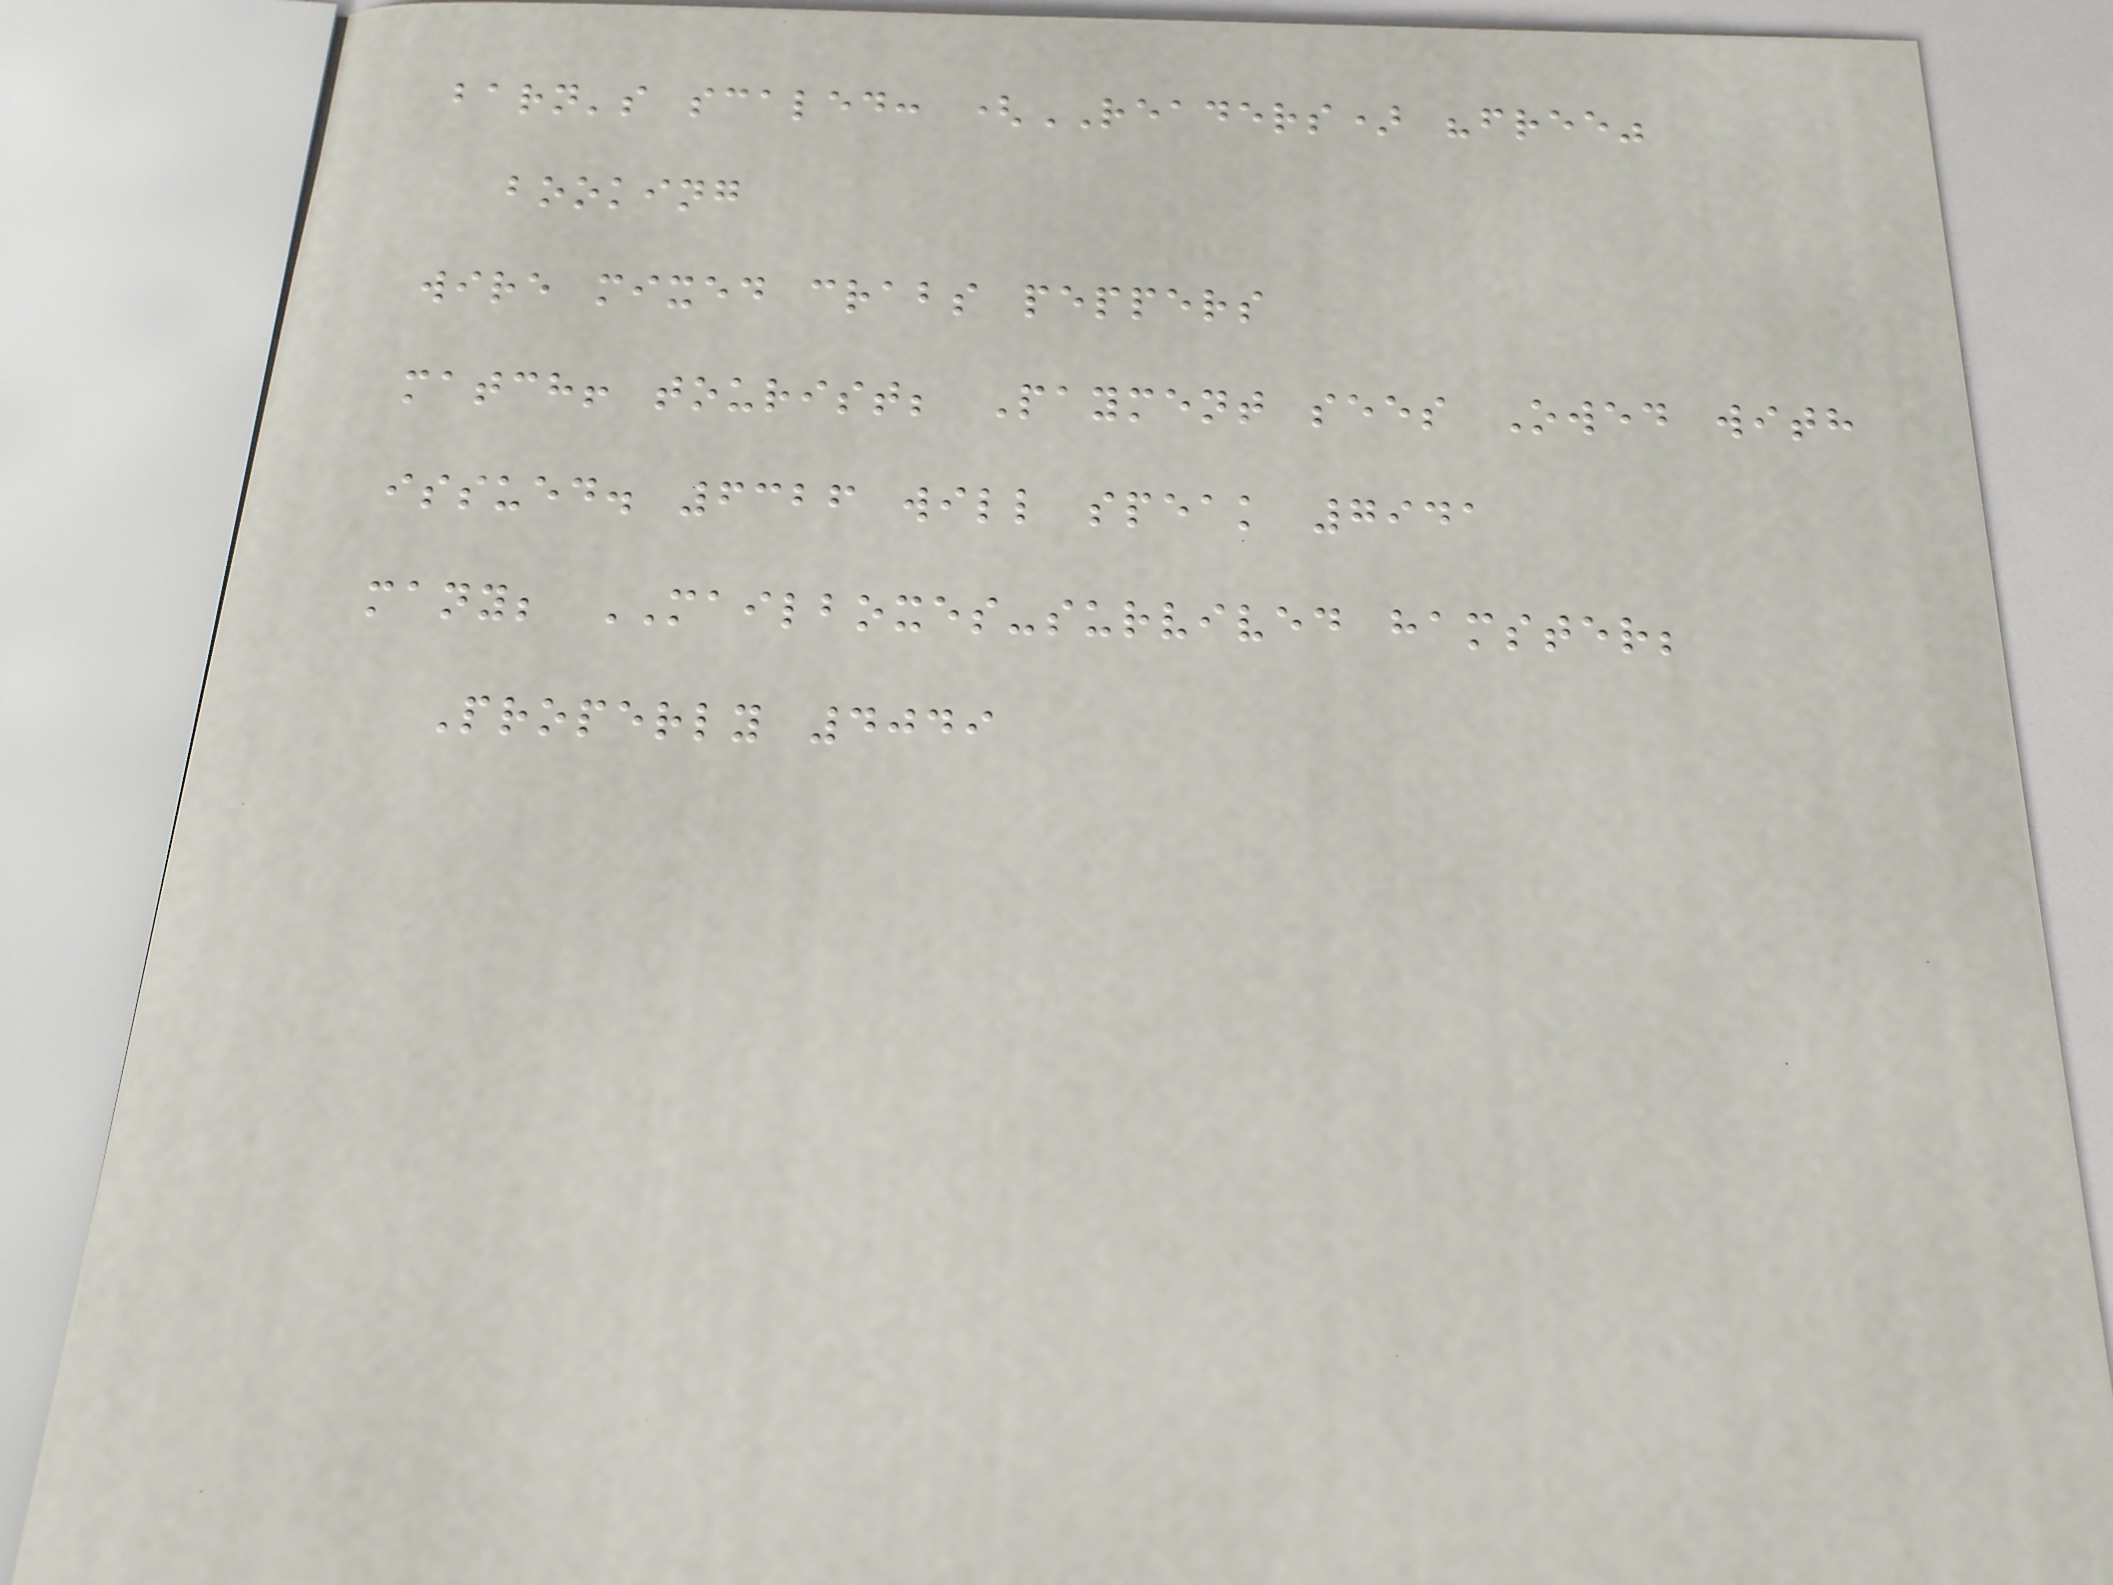barn's scaled: (READERS) "free"
booking
wire mixed crabs peppers
match! tourist; Payment sees Owed with
issued. 6326 will speak 7941
many; MAILBOXES-survived hamster;
Properly 4049
